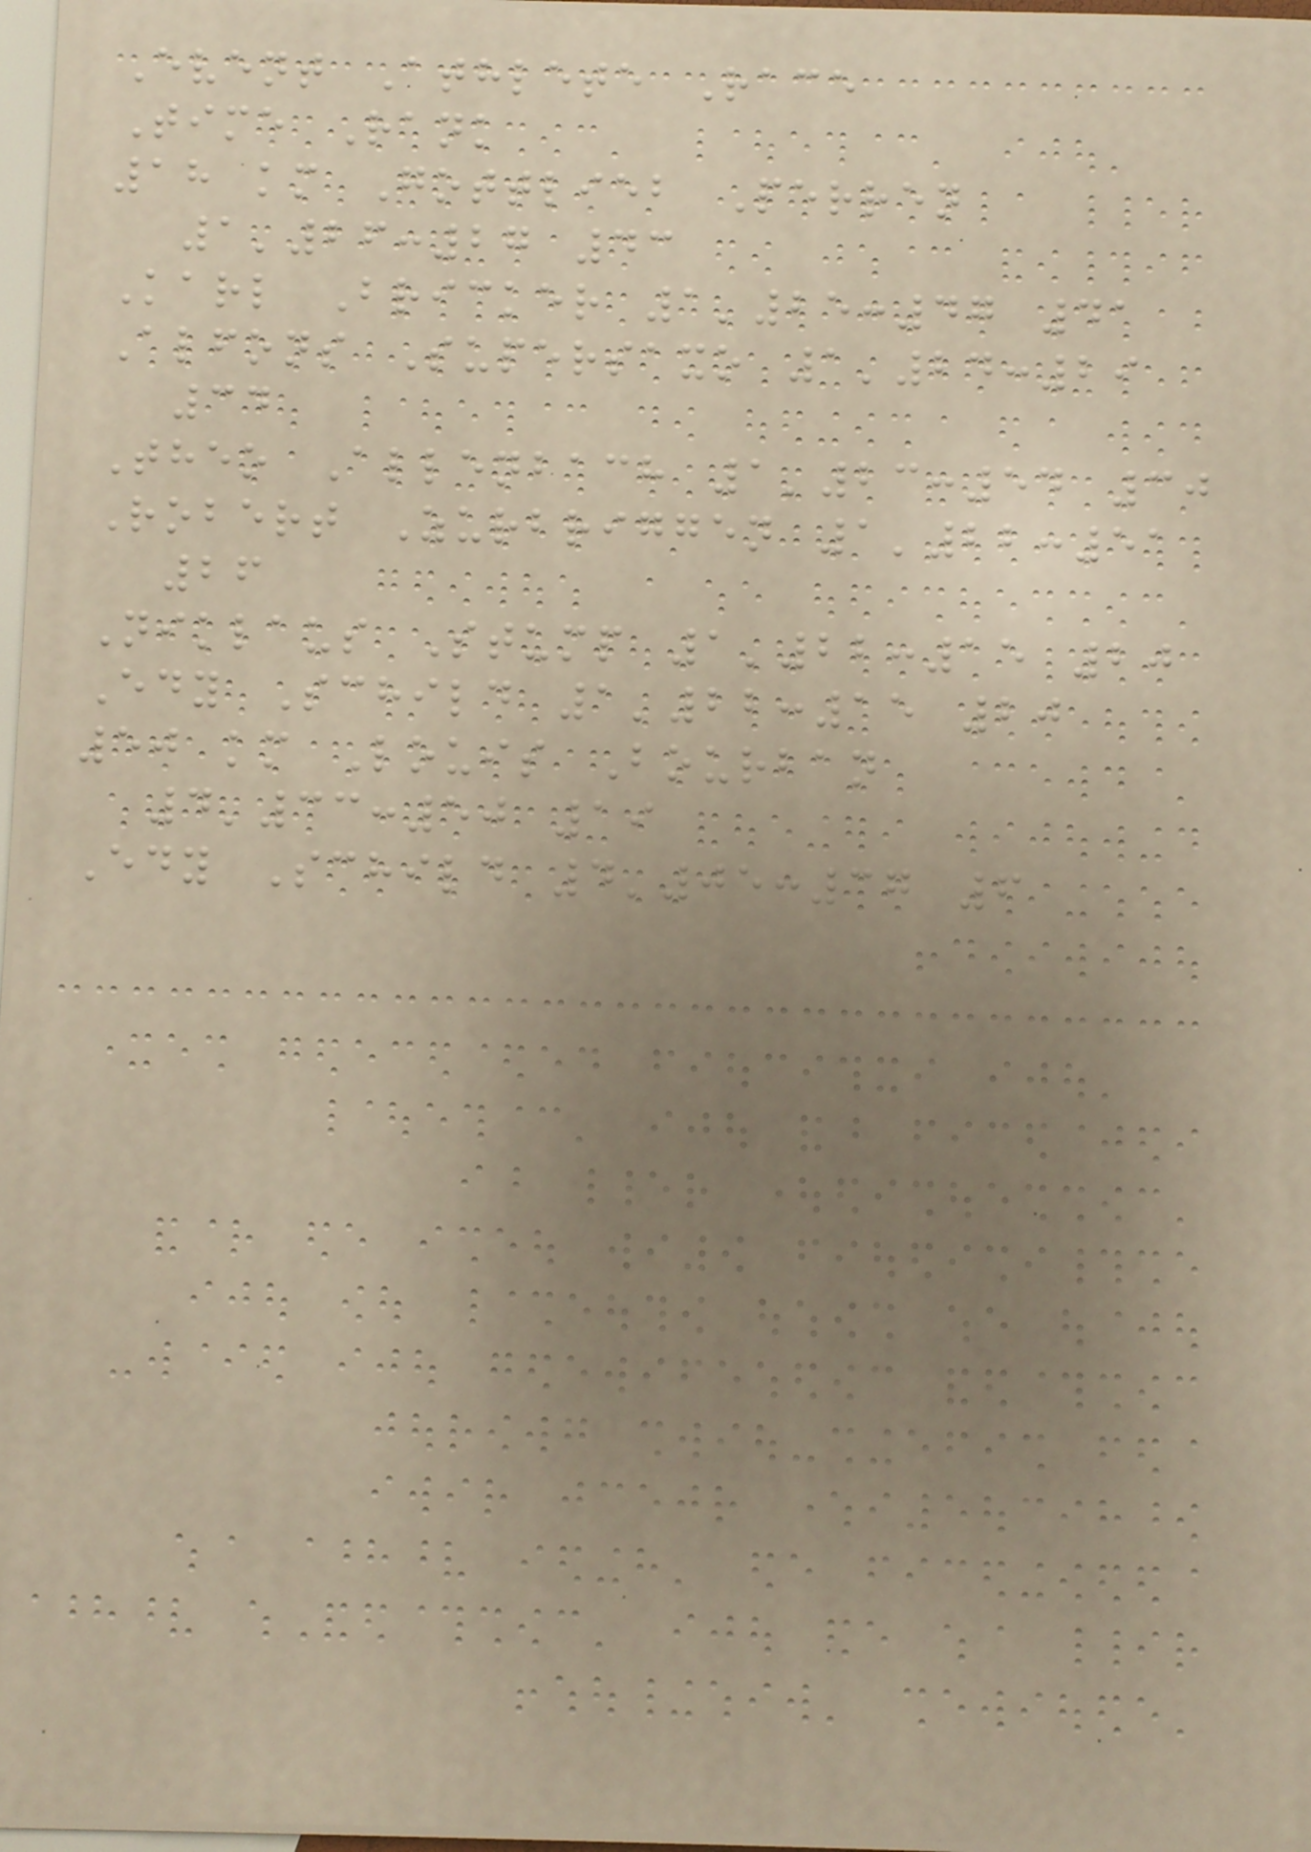Event Athlete Race
Time Rank
18 km Gottlieb Perren
1'26:27 43
Karl Bricker 1'25:47 41
Alfons Supersaxo 1'24:29
34
Theo Allenbach 1'23:54 30
Robert Zurbriggen 1'22:51
26
Niklaus Stump 1'22:15 20
Edy Schild 1'22:15 20
50 km Louis Bourban
4'33:50 19
Edy Schild 4'05:37 6
